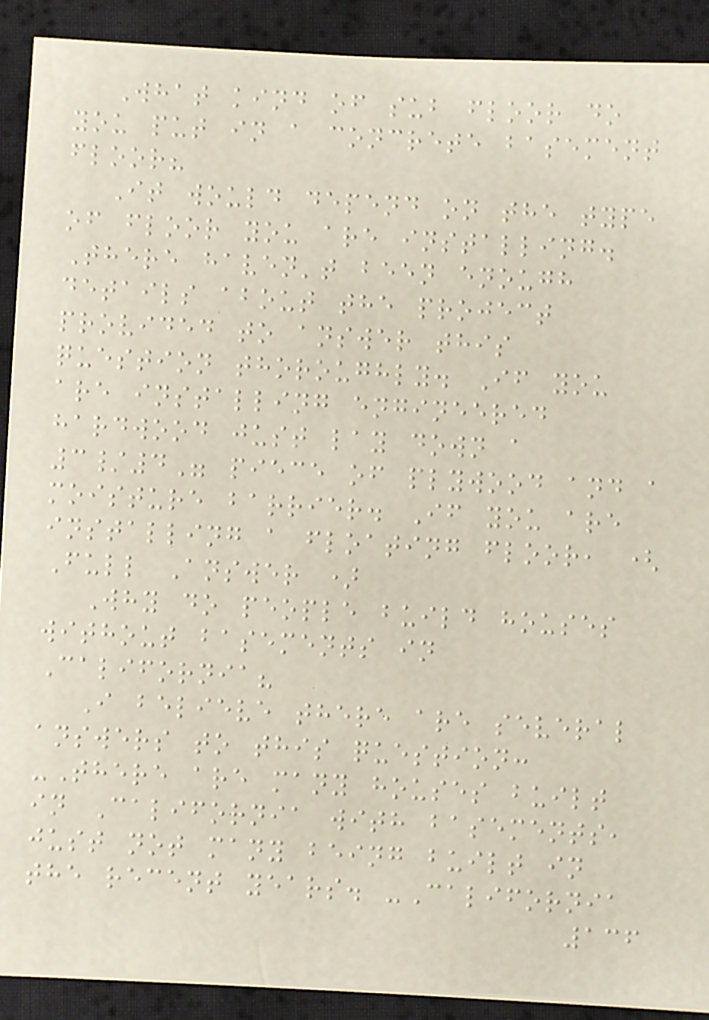What kind of sub floor do
you put in a concrete basement
floor?
It would depend on the type
of floor you are installing.
There haven't been enough
details about the project
provided to answer this
question thoroughly. If you
are installing engineered
hardwood just lay down a
3/4" piece of plywood and a
moisture barrier. If you are
installing a floating floor, (
Full Answer )
Why do people build houses
without basements in
California?
I believe there are several
answers to this question:
-There are many houses built
in California with basements,
just not many being built in
the recent years. -California
136
